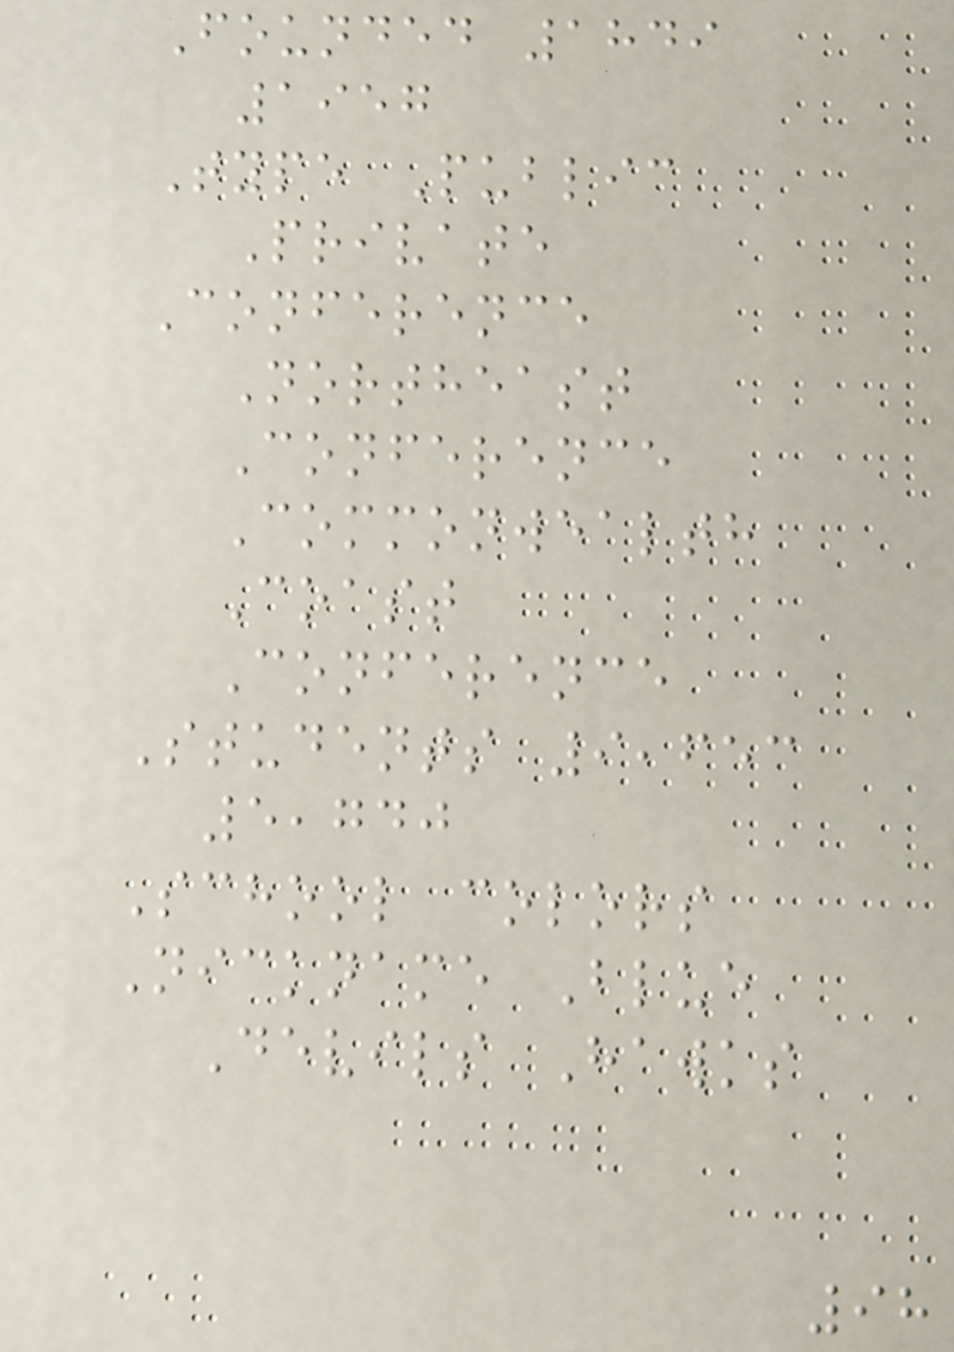Founded 1849
1957
Type Public
Private
Conference
Northeast
Conference
Commonwealth
Coast
Conference
Students 9,653
5,740
School colors
Nickname Blue
Devils Hawks
98
